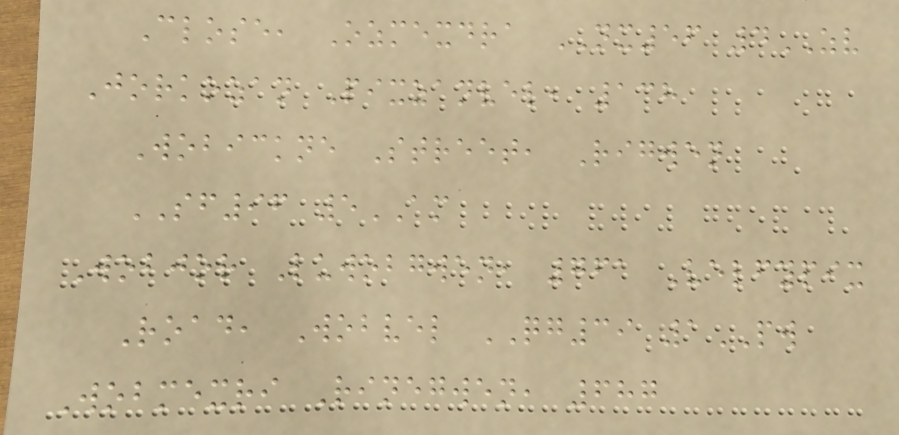Close, Ozmexdra NX56 4ZV
Jorkozan Pixzanvel, 138
Wobickne Street, Rigwen
SF96 5AM
Wobjor Luwobgwen, 761 Velfypix
Road, Wobvel QG39 1PW
Wobmexri Rinegwen, 687
